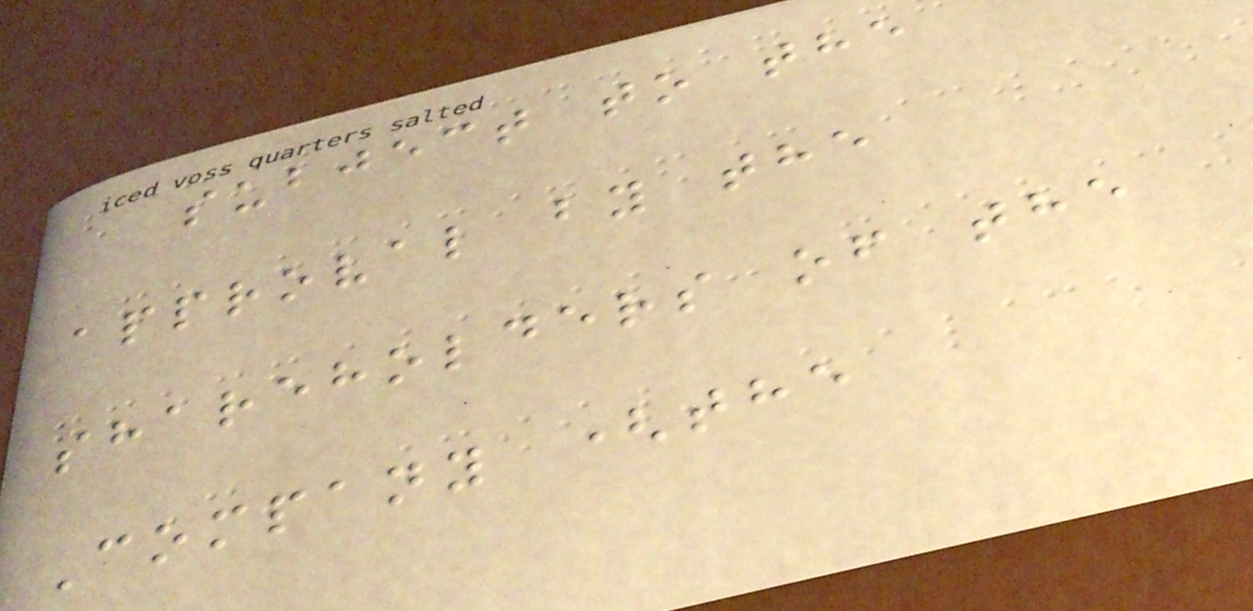subject to the
approval by the
shareholders of the
Company (the
